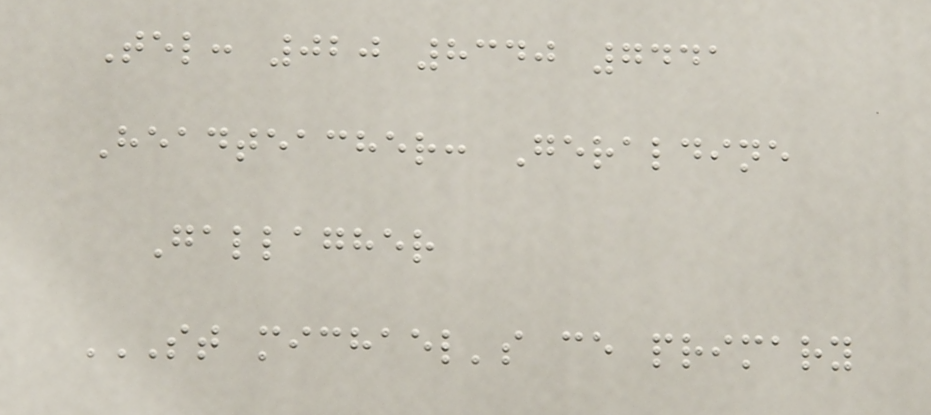Tel: 020 8340 7441
Headteacher: Geraldine
Gallagher
ST MICHAEL'S CE PRIMARY
